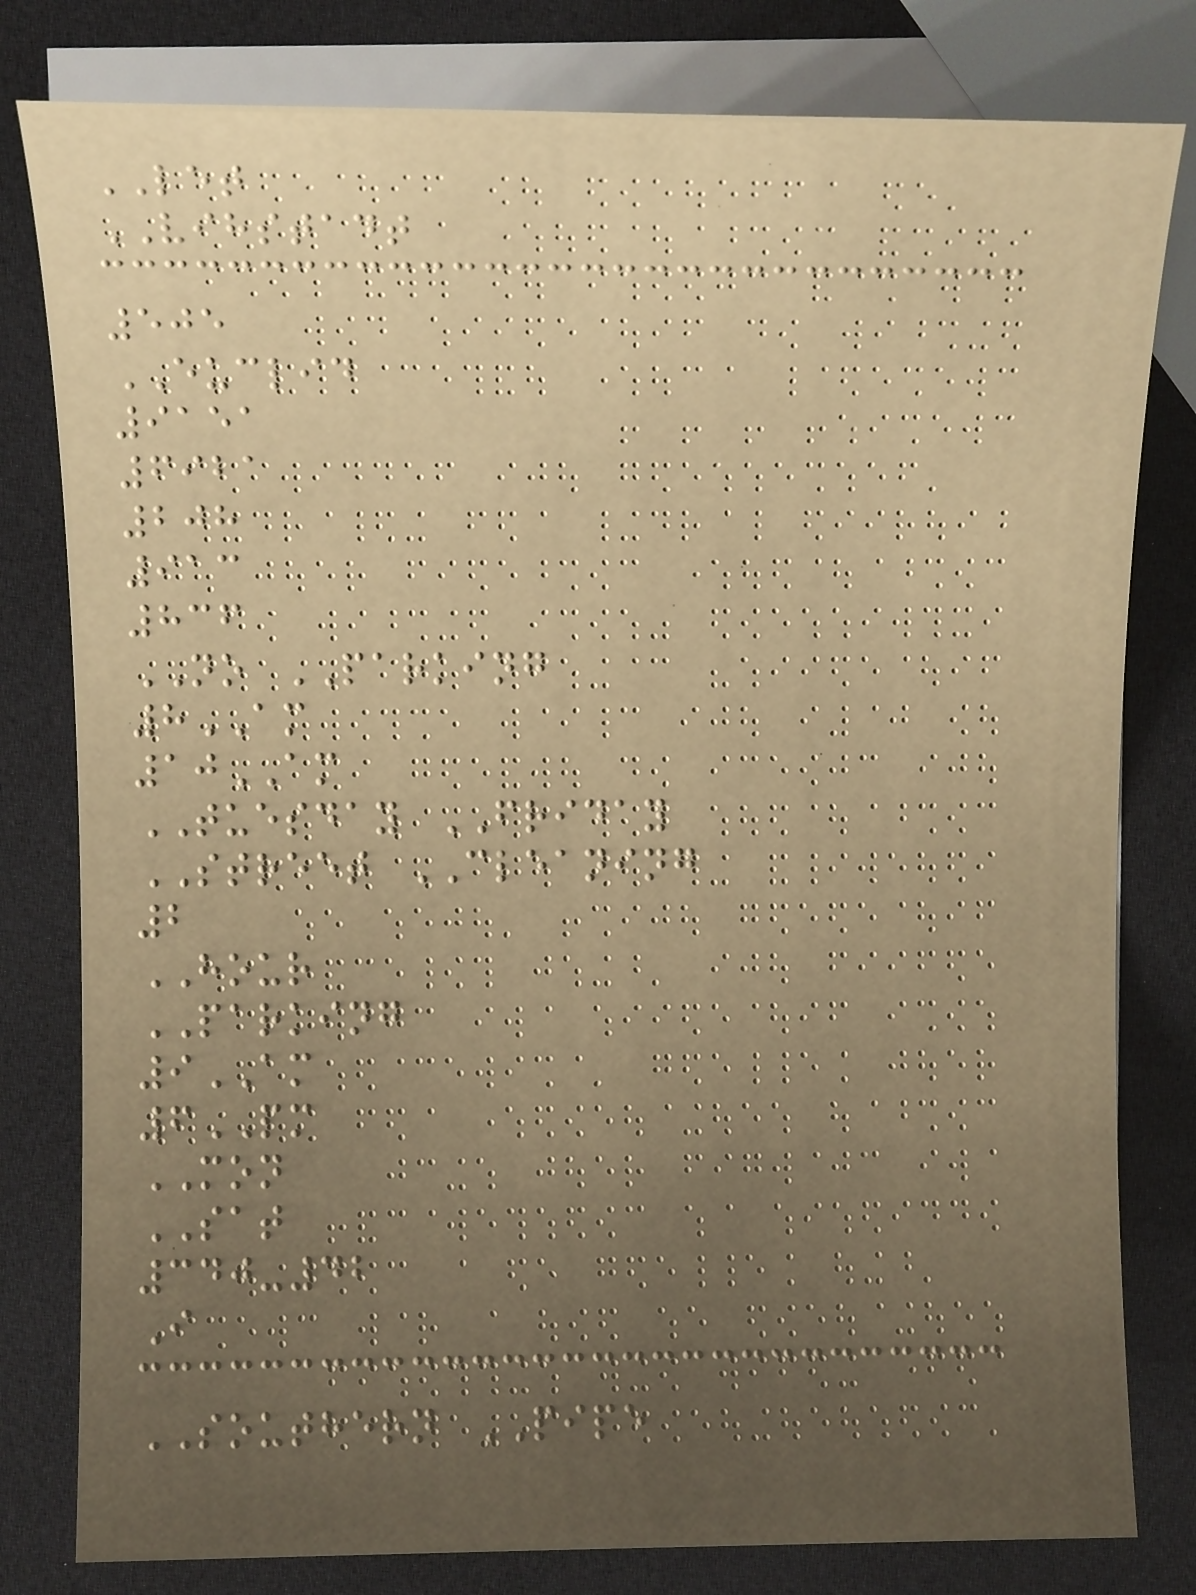LET
VIHSTADT
505
EUCLID
9151
6921
208
913
836
NO PARKING
8AM
10AM
TUESDAY FRIDAY
STREET CLEANING
2
HOUR
PARKING
9AM
6PM
MON
SAT
340-42
I
SOUTHERN PIPE
